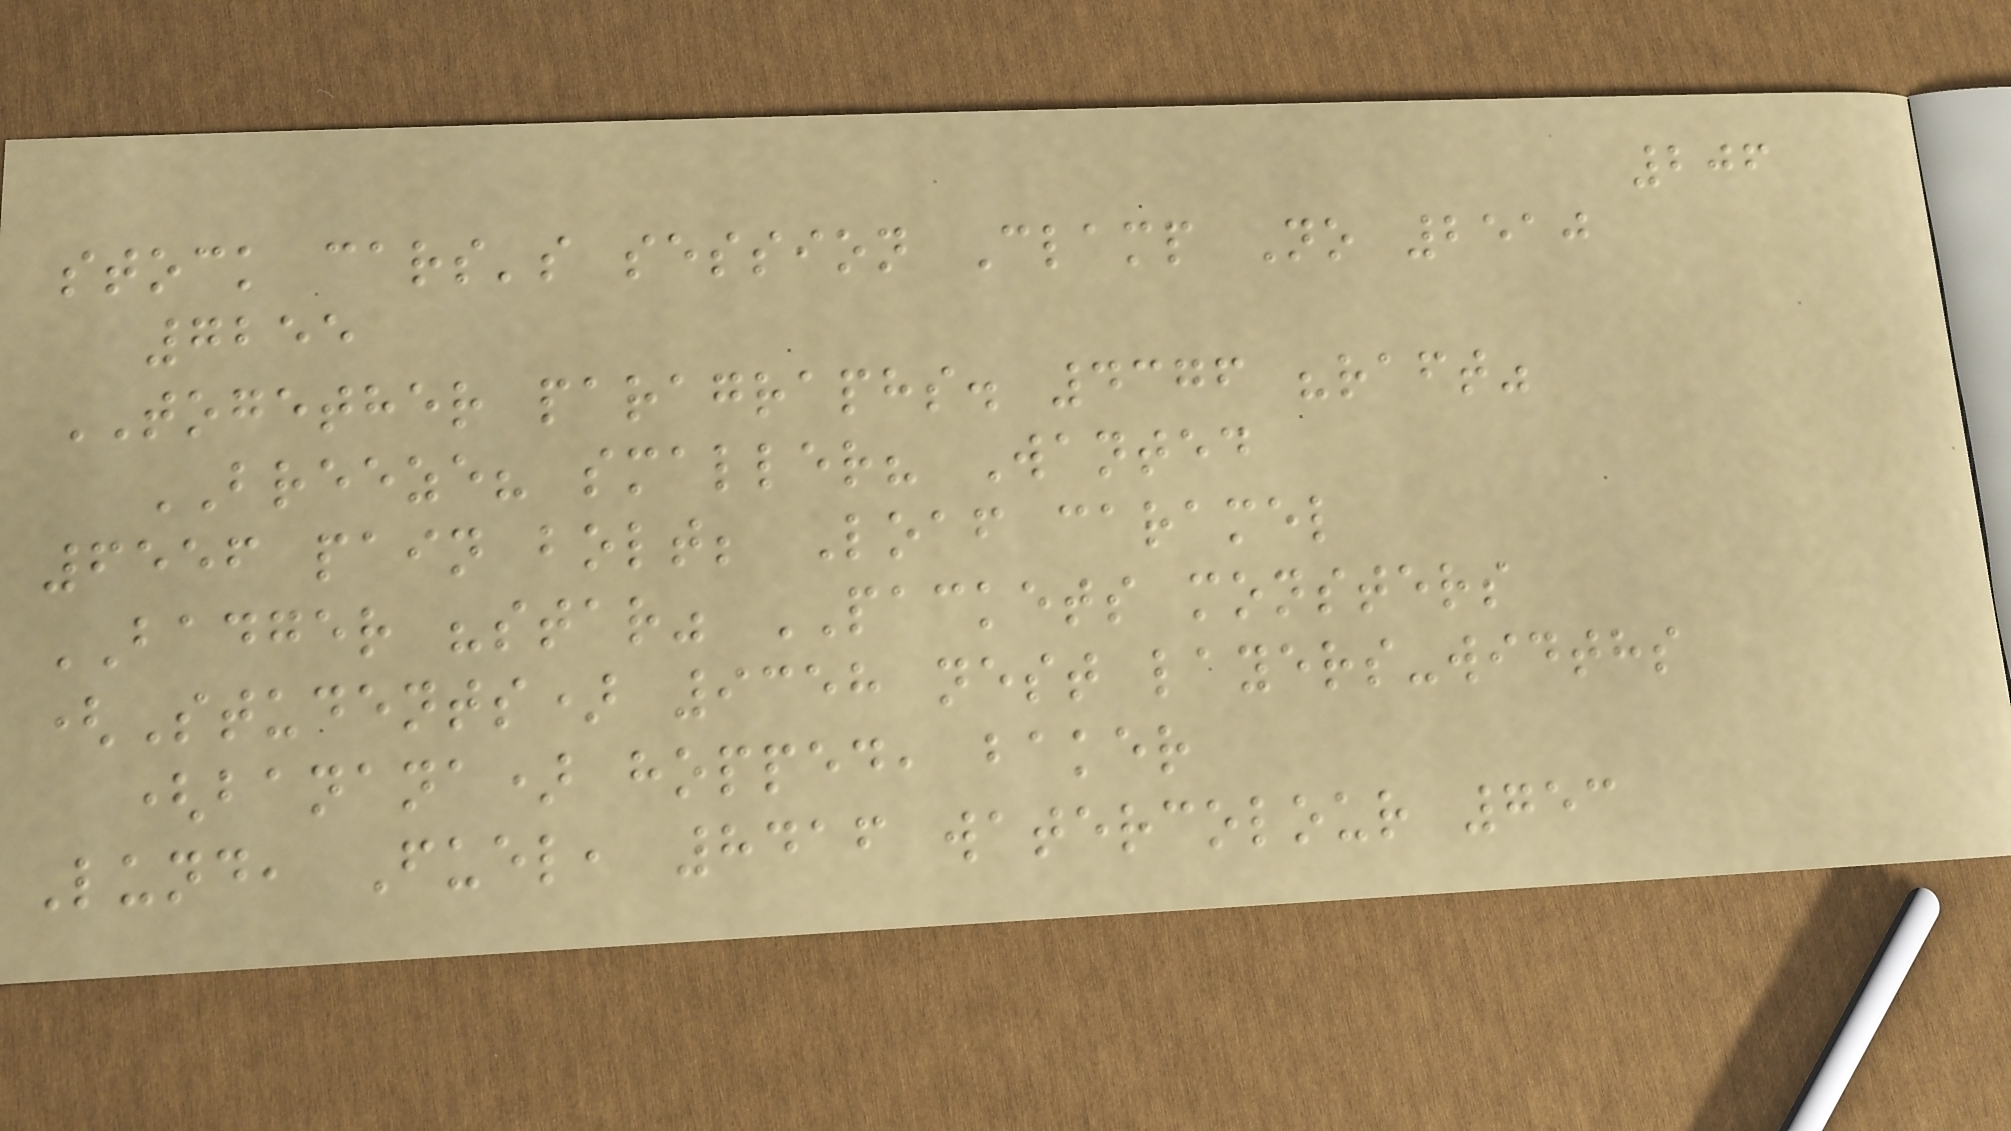206
stock cars's session Clamp No 2510
7255
TOGETHER paragraphs. 4376 "raft"
BREEZE? smaller? Wanted
6556 pain bolt; Loaf caramel
BADGER "star" PACKETS monsters
(Students) 9358 nest layers-widths
(banana) hopped, baker
Lund, Fuel, 8416 watercolour 753
